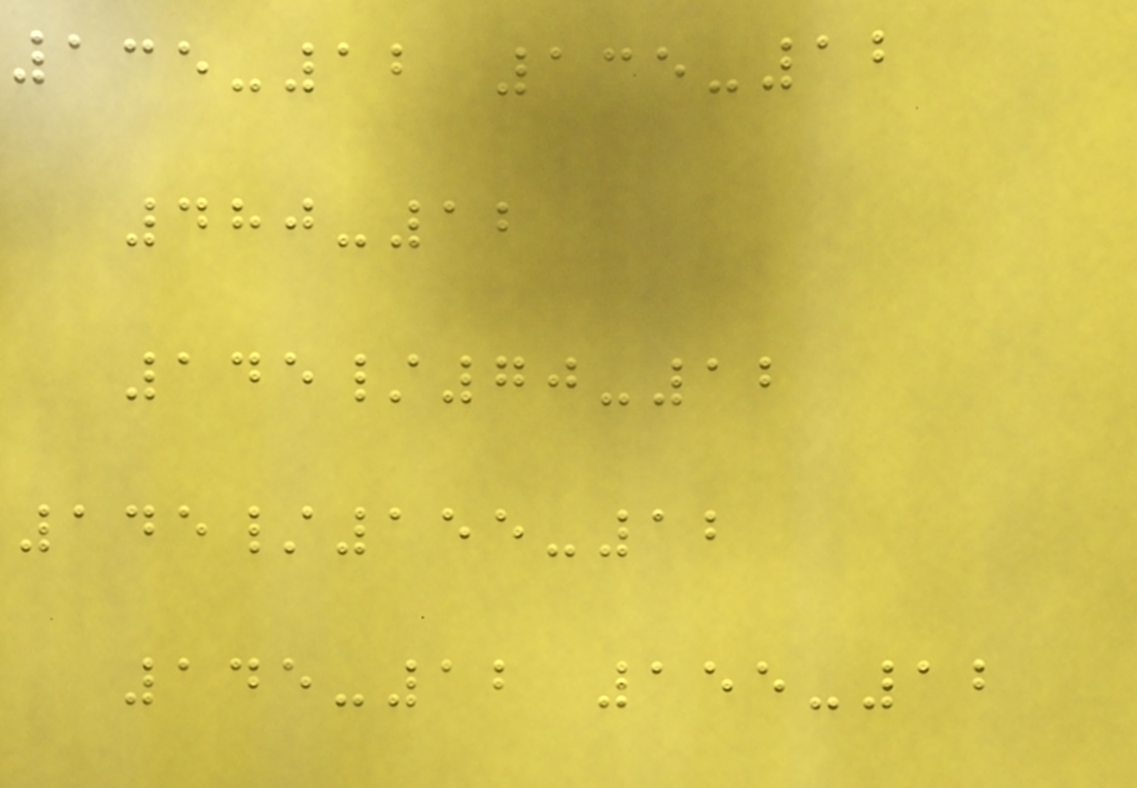135-12 135-12
480-12
145/70-12
145/155-12
145-12 155-12
